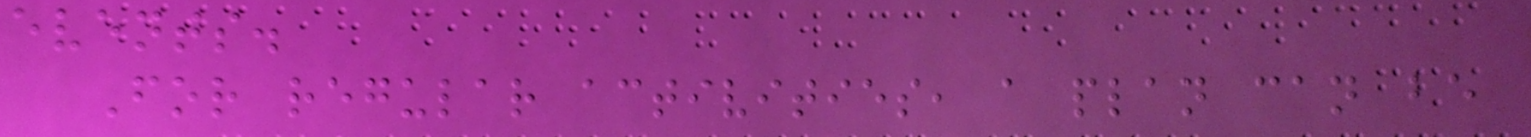events.
For regular activities, a plan can be
